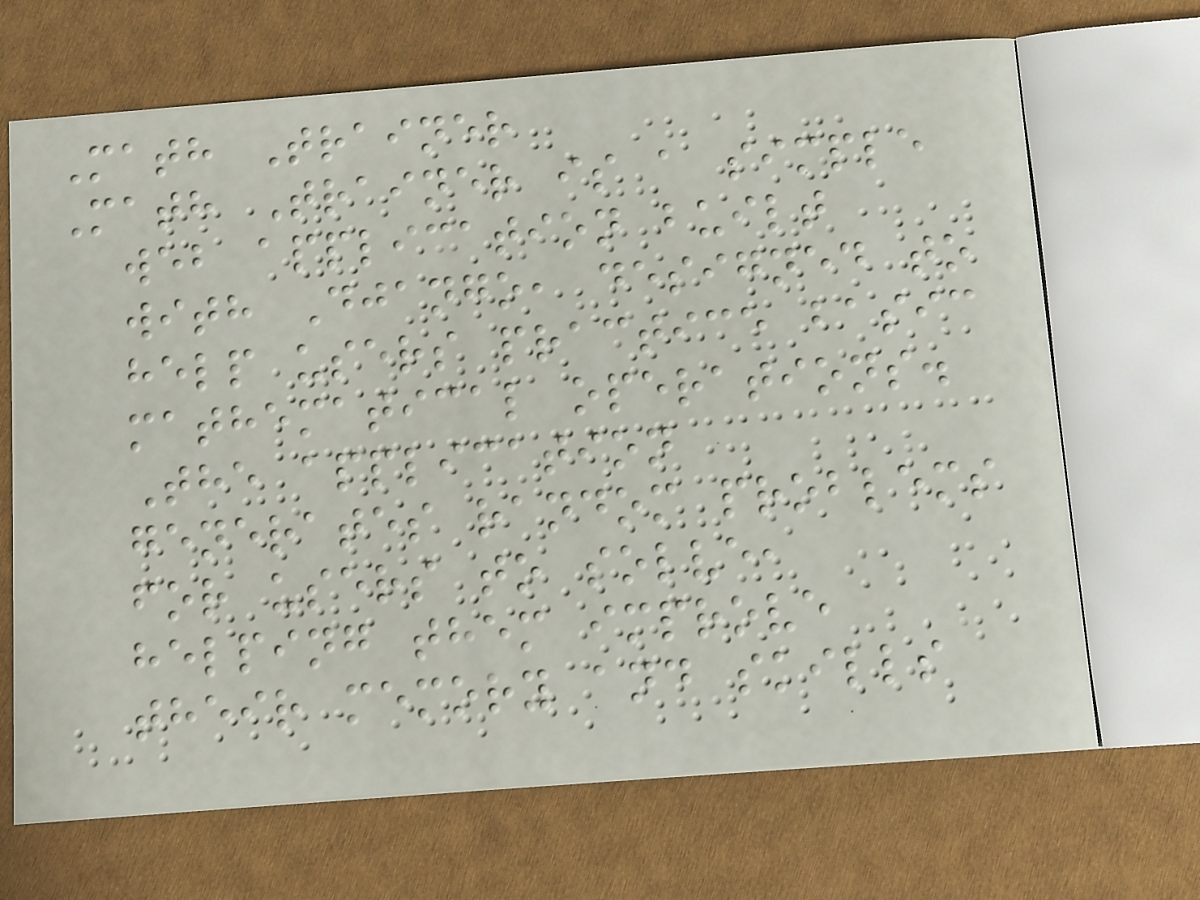Math Trainer
Math Trainer is a simple
web application built
with Django, designed to
help users practice basic
mathematical operations.
The application
generates random problems
for users to solve,
helping them improve
their memory and skills
